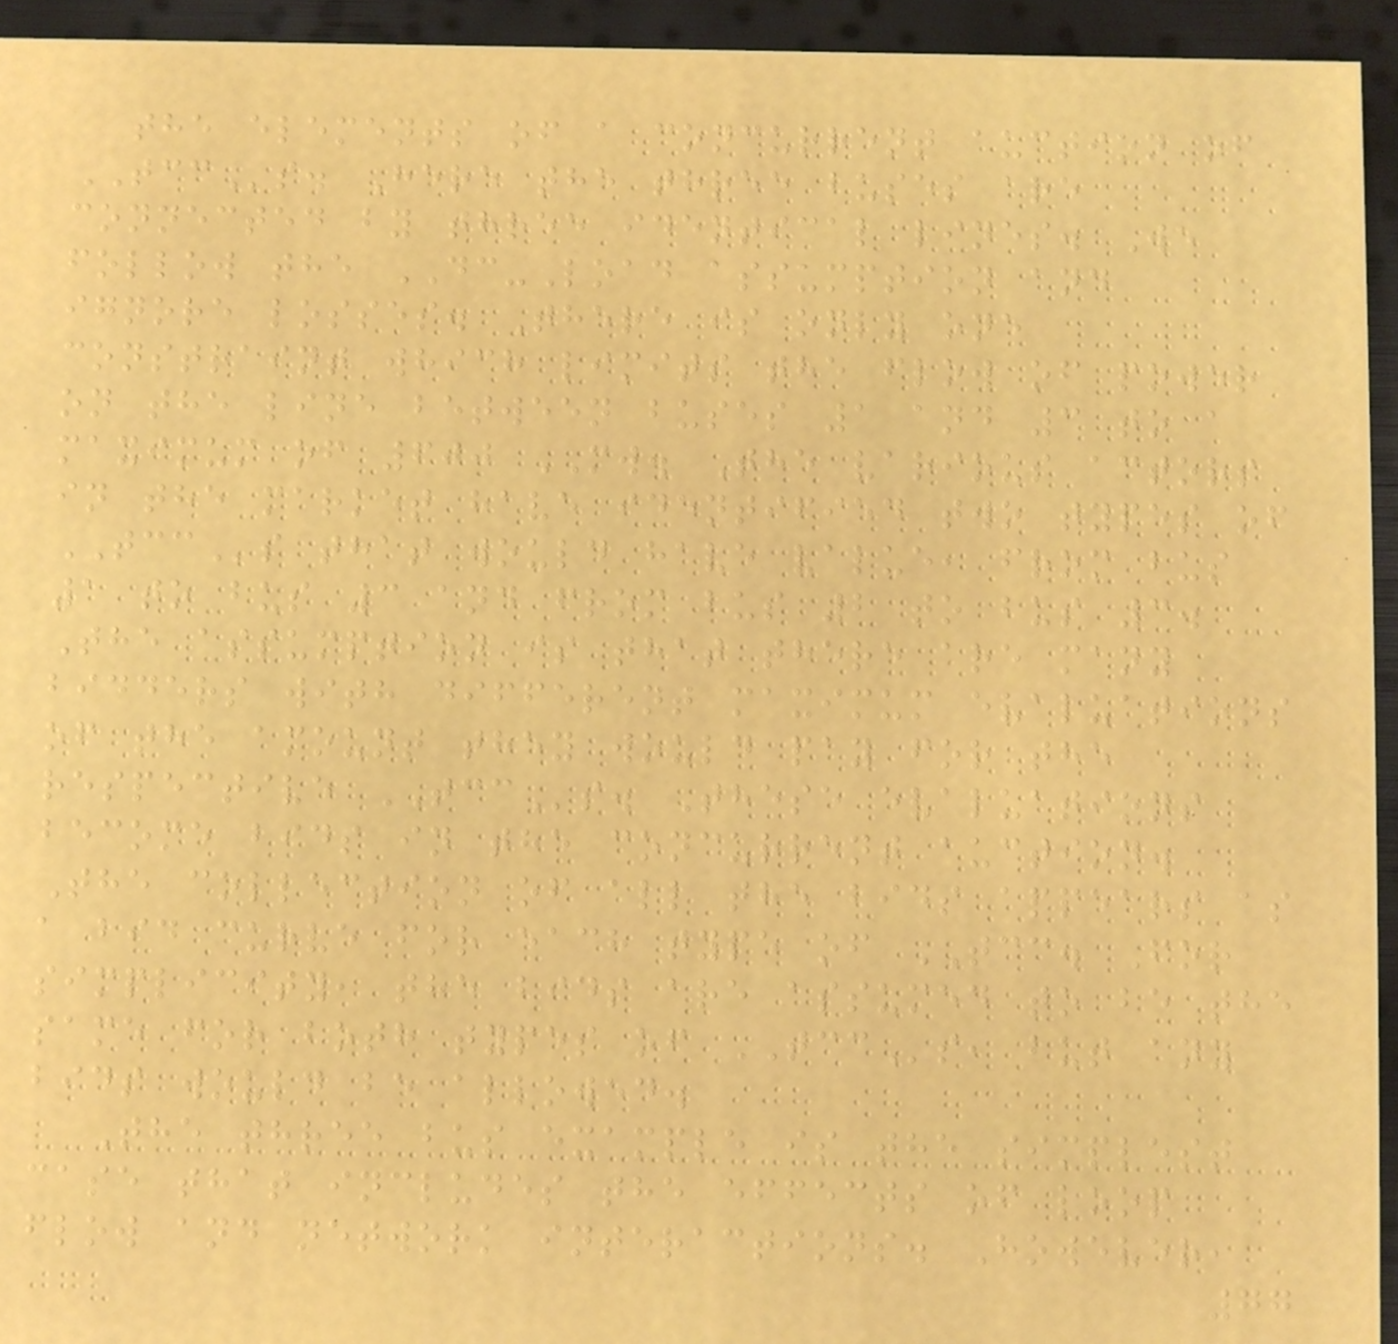the elements of a concurrent auction of
TCCs. Here the three buses are
connected by three identical lines. We
follow the DC-Load assumption and
ignore losses. There is only one
constraint which limits the flow of power
on the line between buses 1 and 3 to a
maximum of 600 MW. The various actors
in the market have identified two types of
TCCs that would have value, from bus
1 to bus 3 and from bus 2 to bus 3.
The assumption is that there are many
bidders with different maximum evaluations
of the amount they would pay for the
respective TCCs. These evaluations
become bids in the concurrent auction.
The collection of all the bids appears as
a bid curve for each type of TCC. For
simplicity, the bids are assumed to be the
same for both types of TCCs, but any
bids would be allowed.
The three bus example is the simplest
case that includes the effects of loop
flow and network interactions. However,
77
